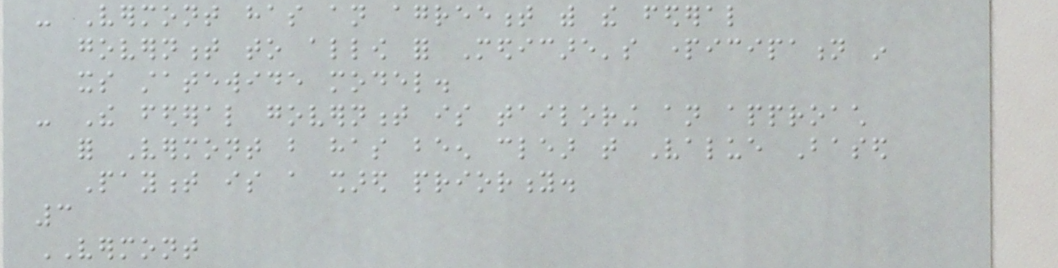- Vermont has an agreement with the federal
government to allow for Medicare's participation in
its statewide model.
- The federal government is tailoring an approach
for Vermont but has been clear that Value Based
Payment is a shared priority.
3
VERMONT
